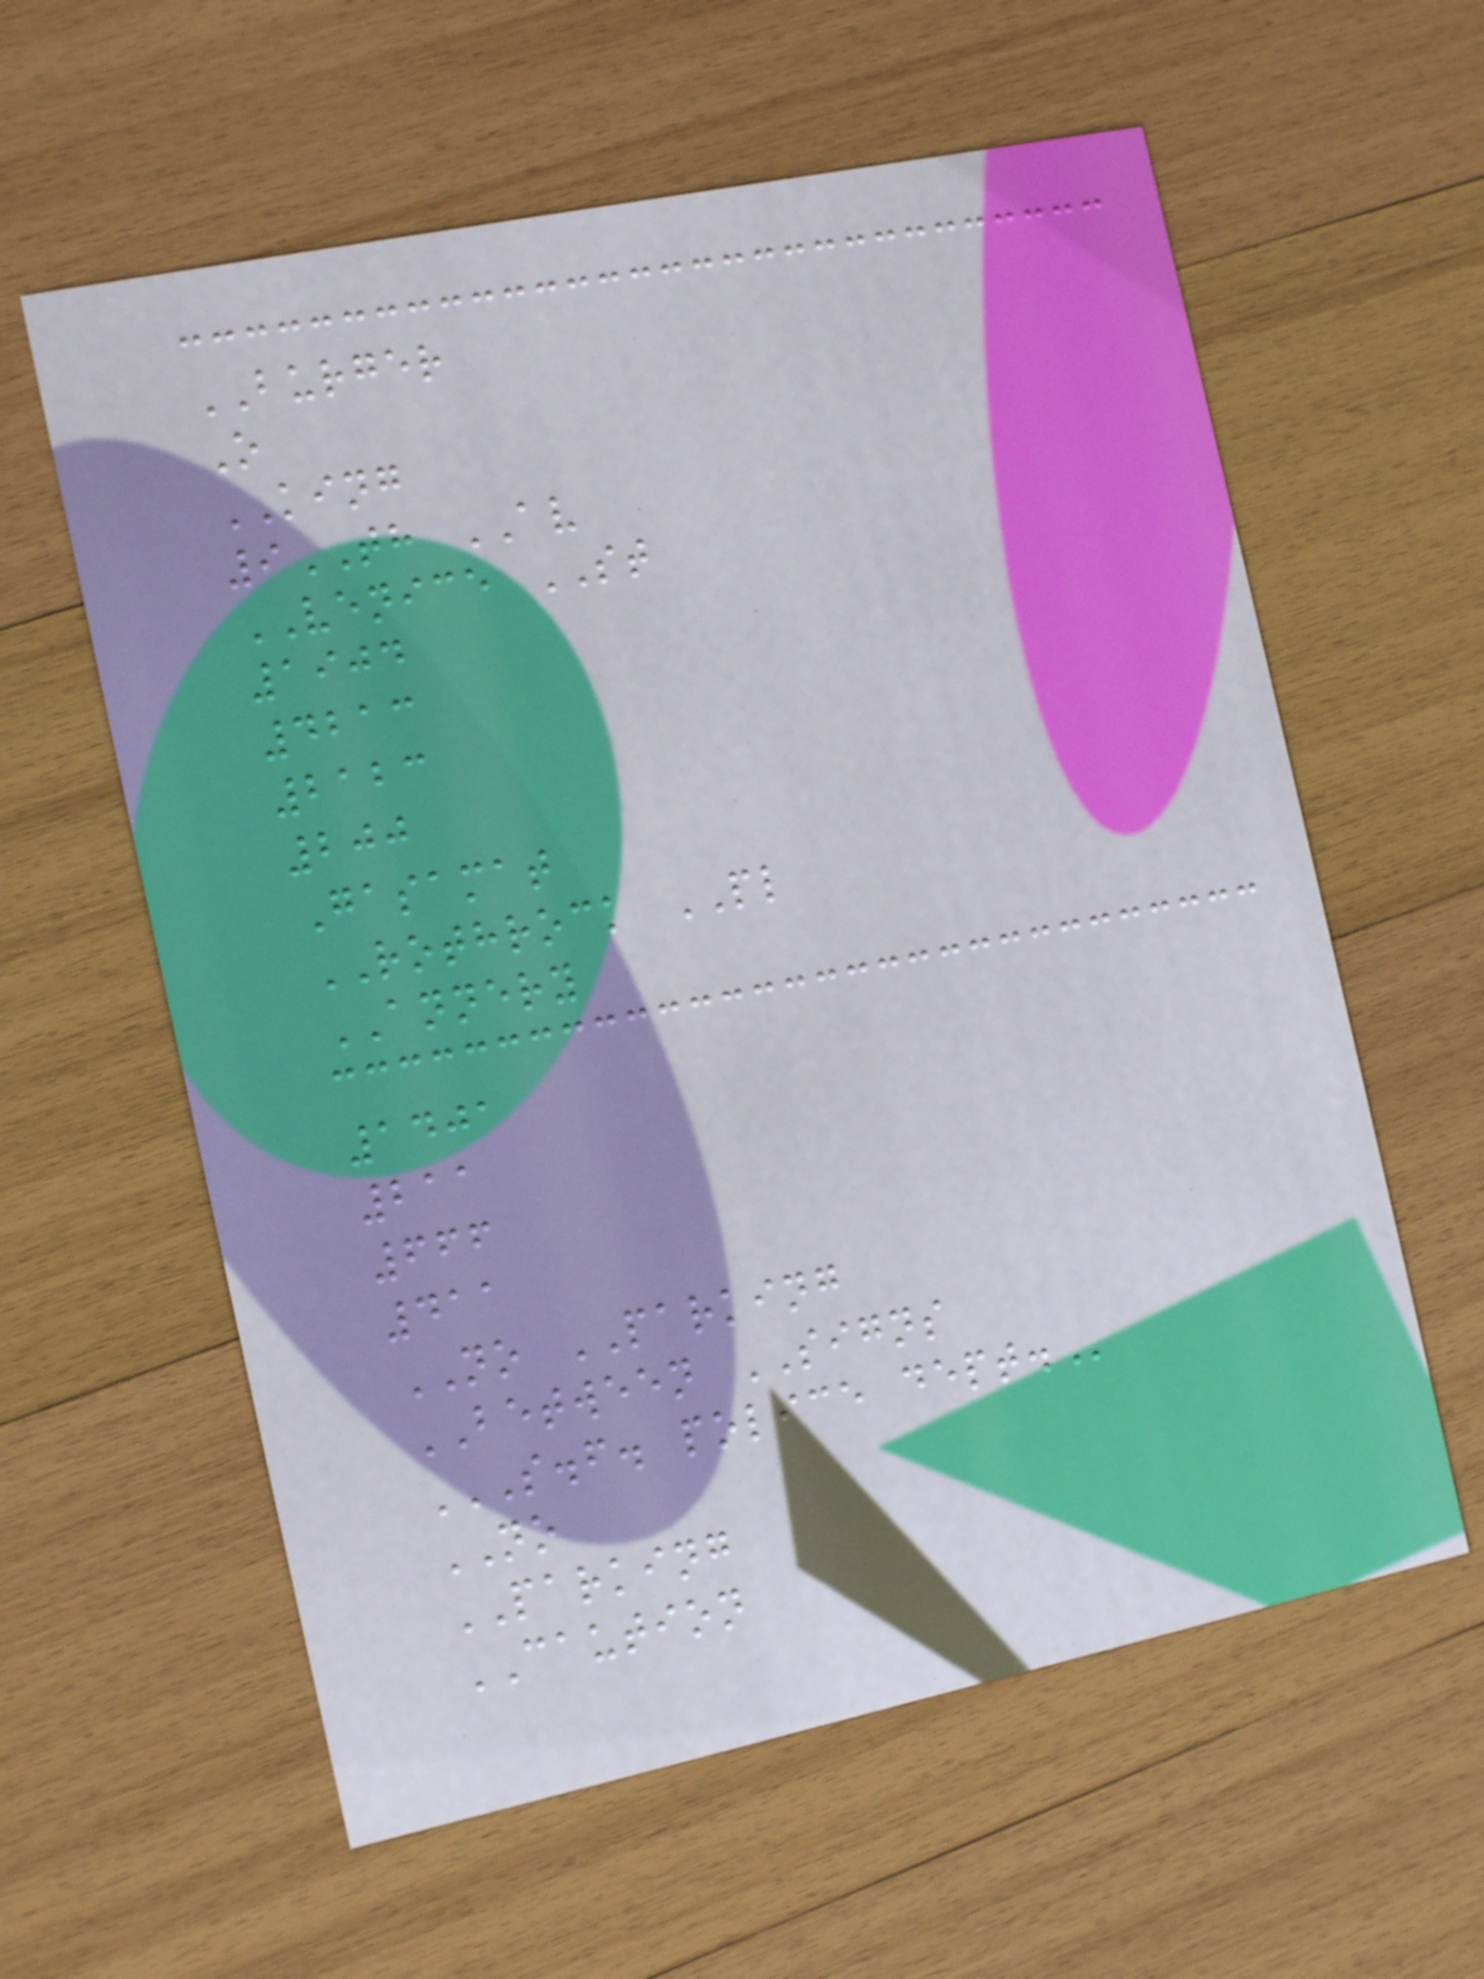BURGER
O
KING
9TH AV
VENICE ST
1904
4213
2123
200
Gasamat
ROTHROCK PL
ANNERY
1401
211
666
411
NO PARKING
BETWEEN SIGNS
S.F. POLICE DEPT.
NO
PARKING
CAUTION
